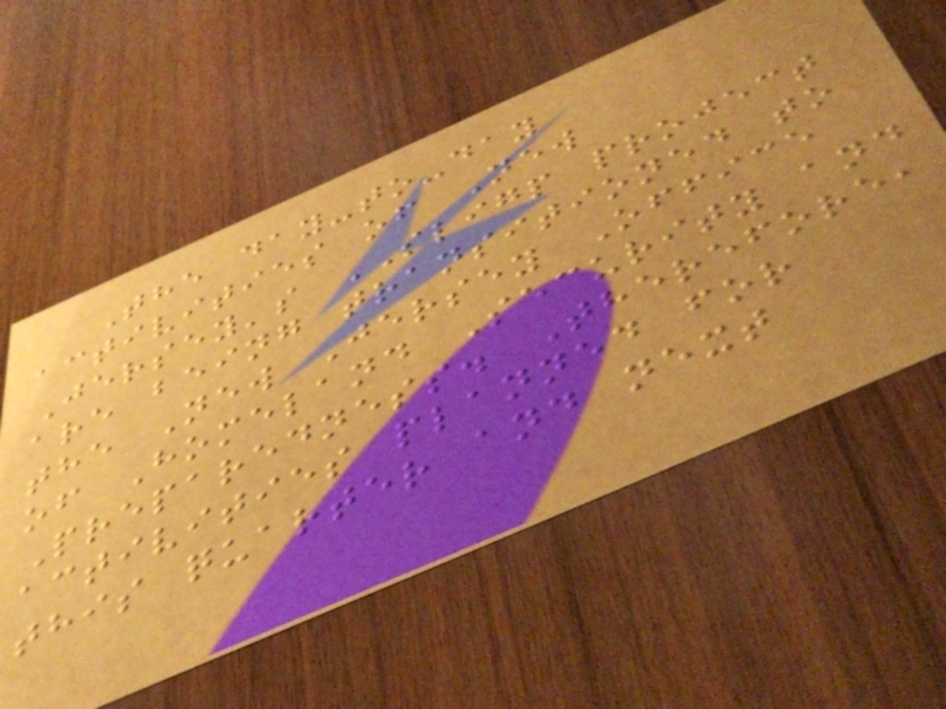The day-to-day
activities of New
Jersey's SLIGP project
are being transitioned to
the New Jersey Office
of Homeland Security and
Preparedness. Therefore,
activities planned for
this quarter and next
